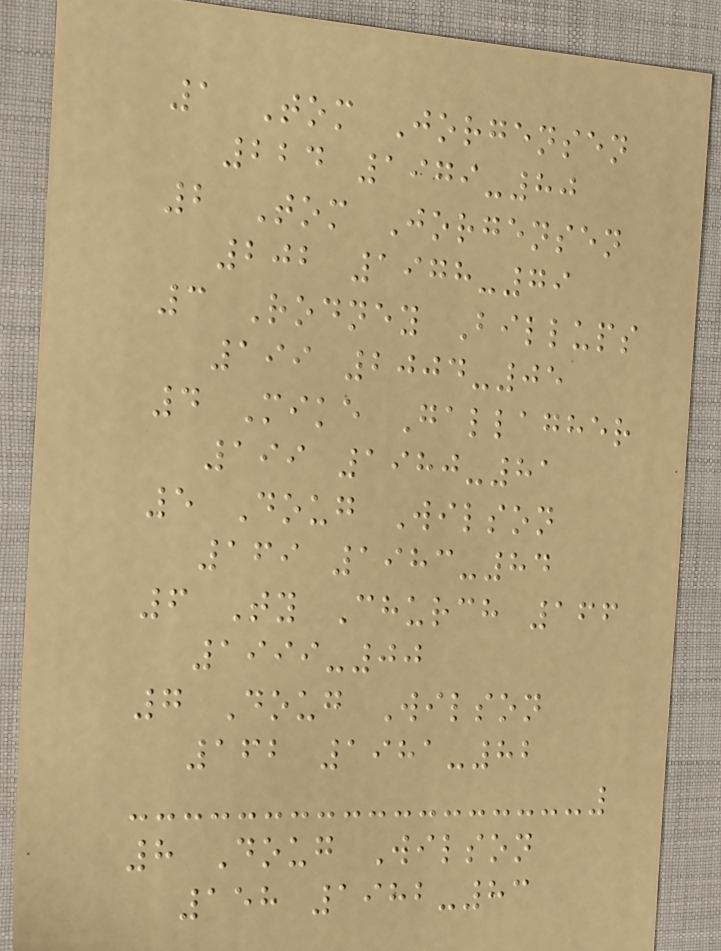1 Tom Jorgensen
224 1979-80
2 Tom Jorgensen
202 1978-79
3 Rodney Billups
199 2004-05
4 Mike Gallagher
199 1980-81
5 Doug Wilson
169 1983-84
6 Ty Church 166
1999-00
7 Doug Wilson
162 1981-82
8 Doug Wilson
158 1982-83
